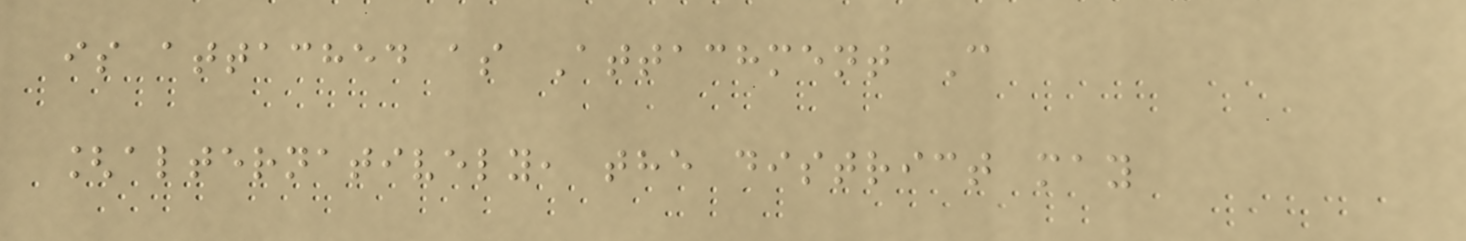is attached as Attachment C
[alternatively, the district may
